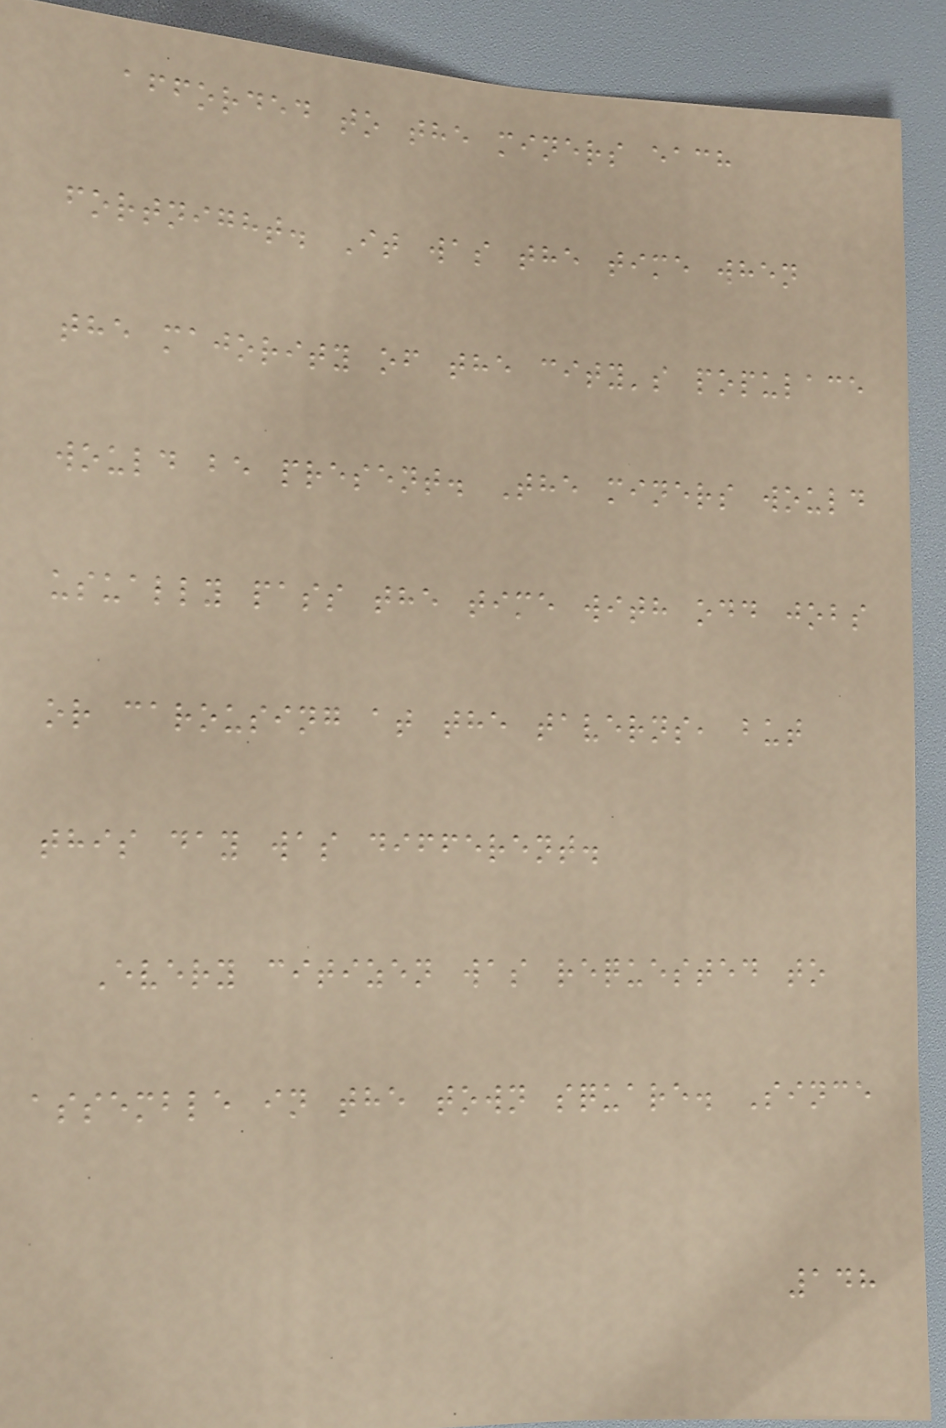afforded to the miners each
fortnight. It was the time when
the majority of the city's populace
would be present. The miners would
usually pass the time with odd jobs
or carousing at the taverns, but
this day was different.
Every citizen was requested to
assemble in the town square. Since
148
